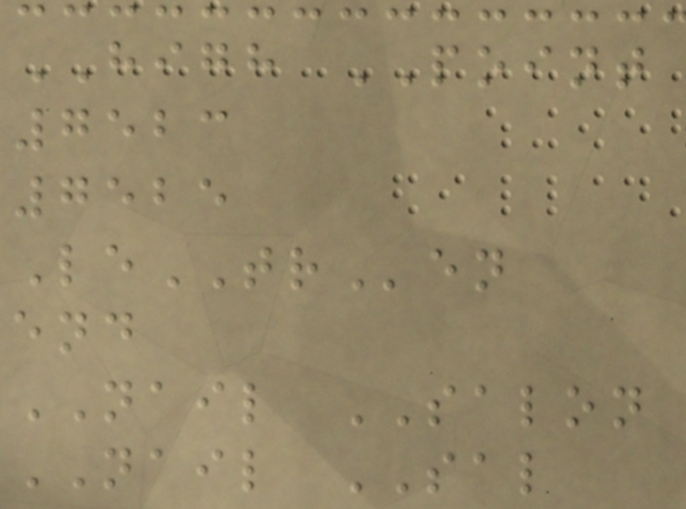HIGH POINT
7523
7525
LeTRen
end
NAIL SALON
NAIL SAL
